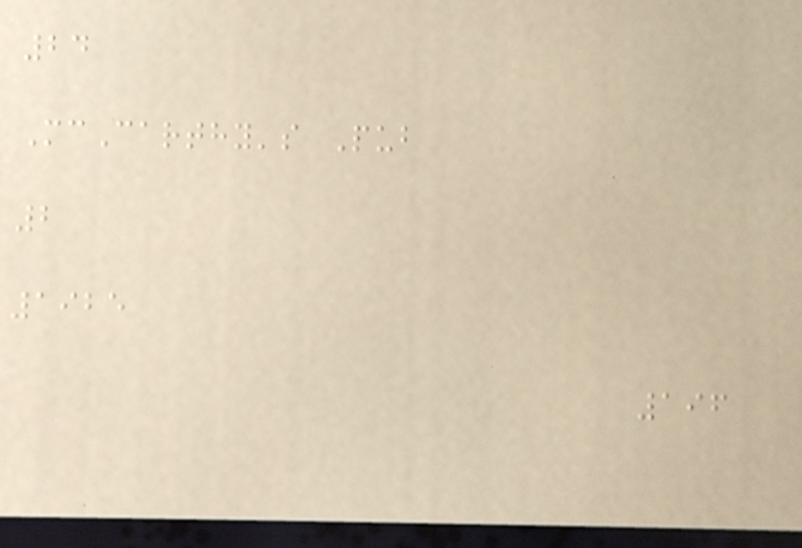24
McCarthy's Pub
2
1925
196
